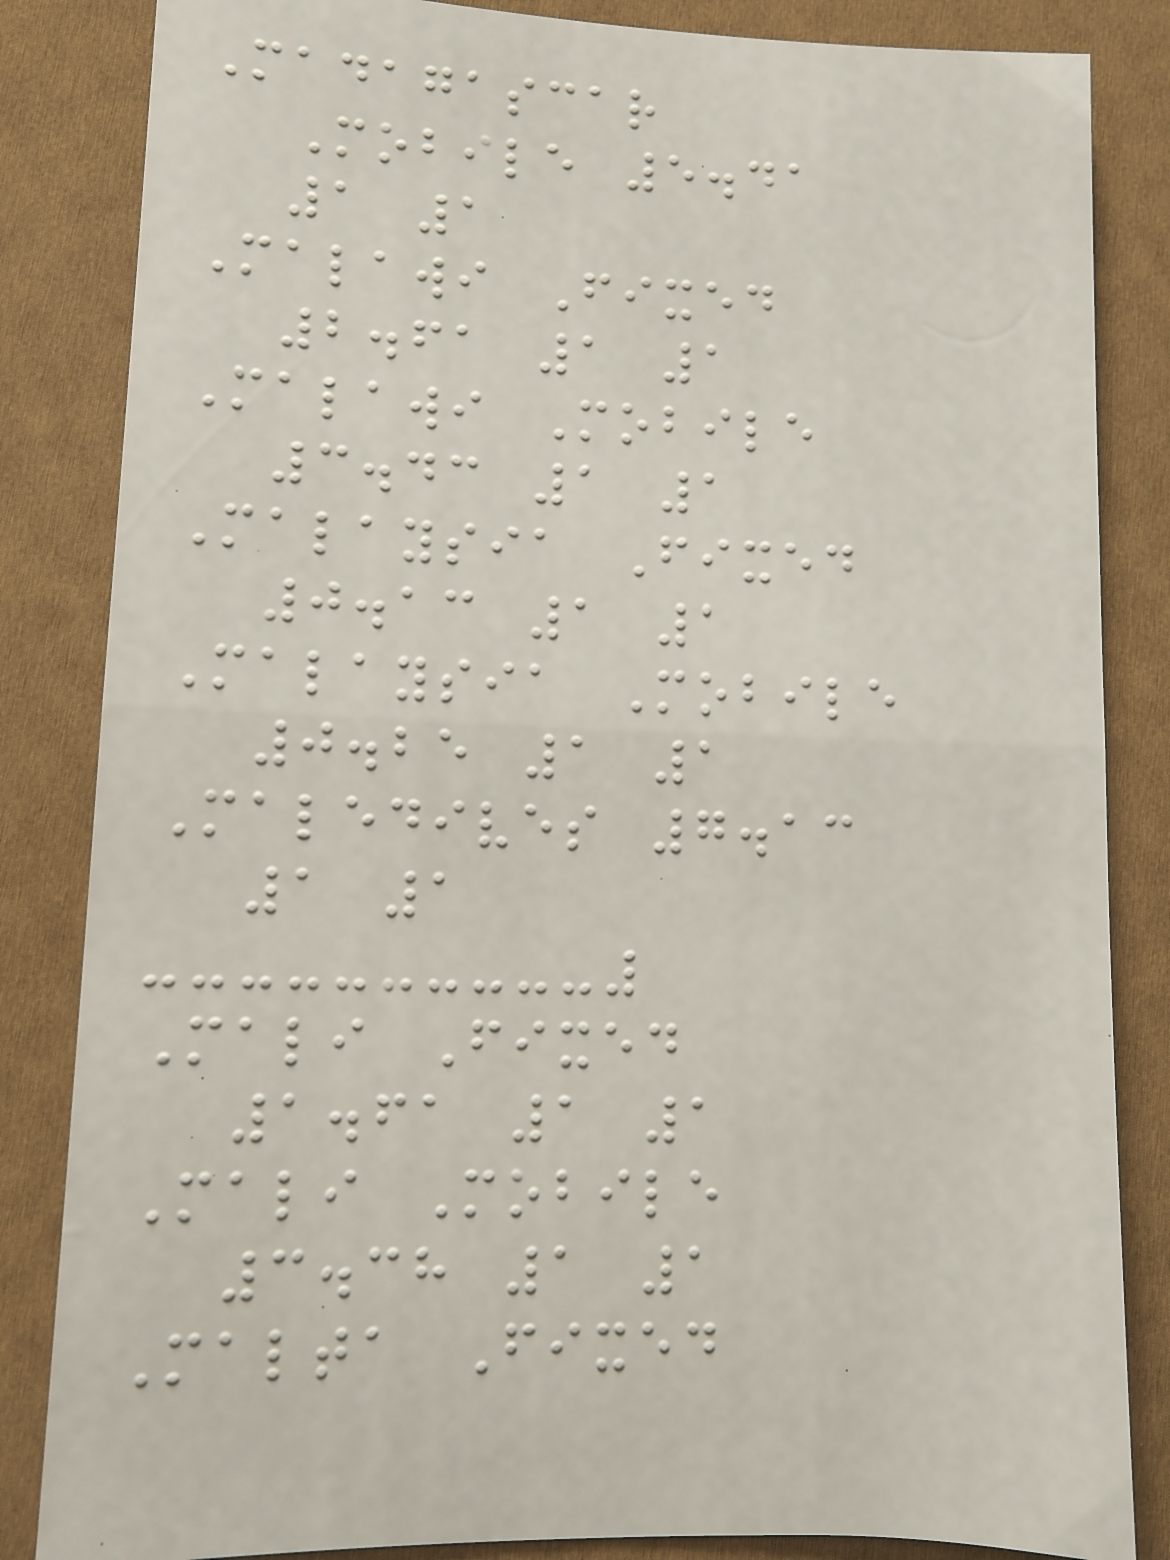Madagascar
Mobile 5.41
1 1
Malawi Fixed
2.61 1 1
Malawi Mobile
3.43 1 1
Malaysia Fixed
0.13 1 1
Malaysia Mobile
0.25 1 1
Maledives 7.13
1 1
Mali Fixed
1.61 1 1
Mali Mobile
3.38 1 1
Malta Fixed
